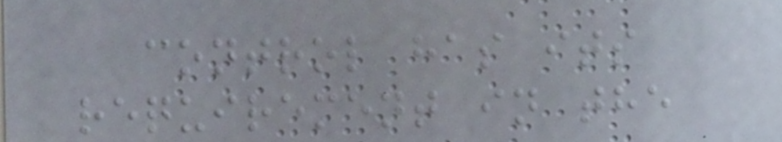control has its
requirement in the
